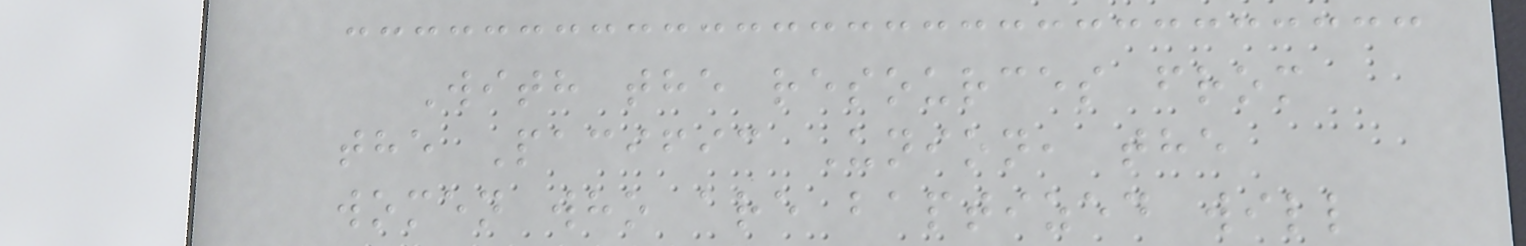With the resources from
the Pacific Union, the
women who are baptized will
